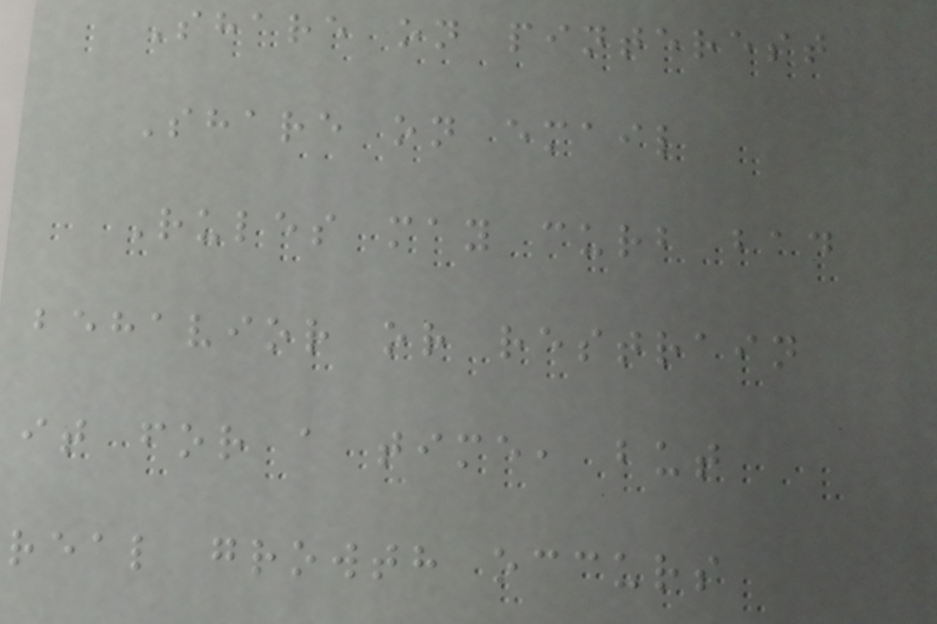Share on pinterest
Share on email
Rules may curb bad
behavior or restrain
it for a time, but
real growth occurs
